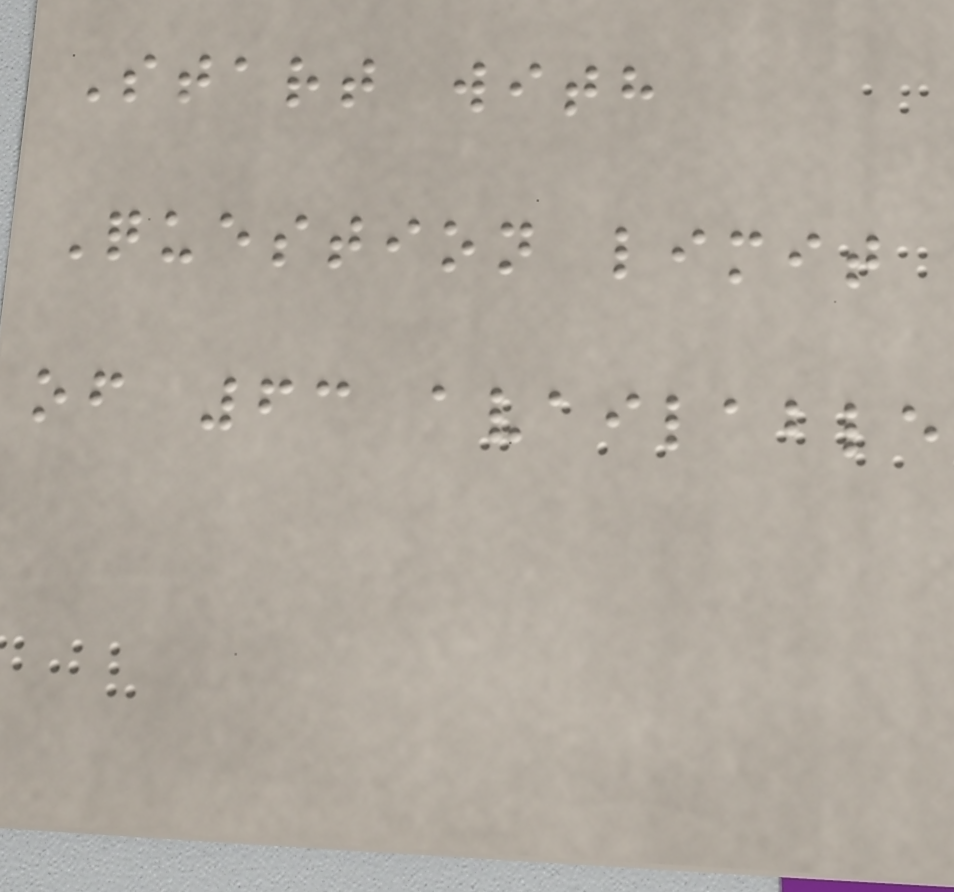Start with
Question limit
of 63 available
